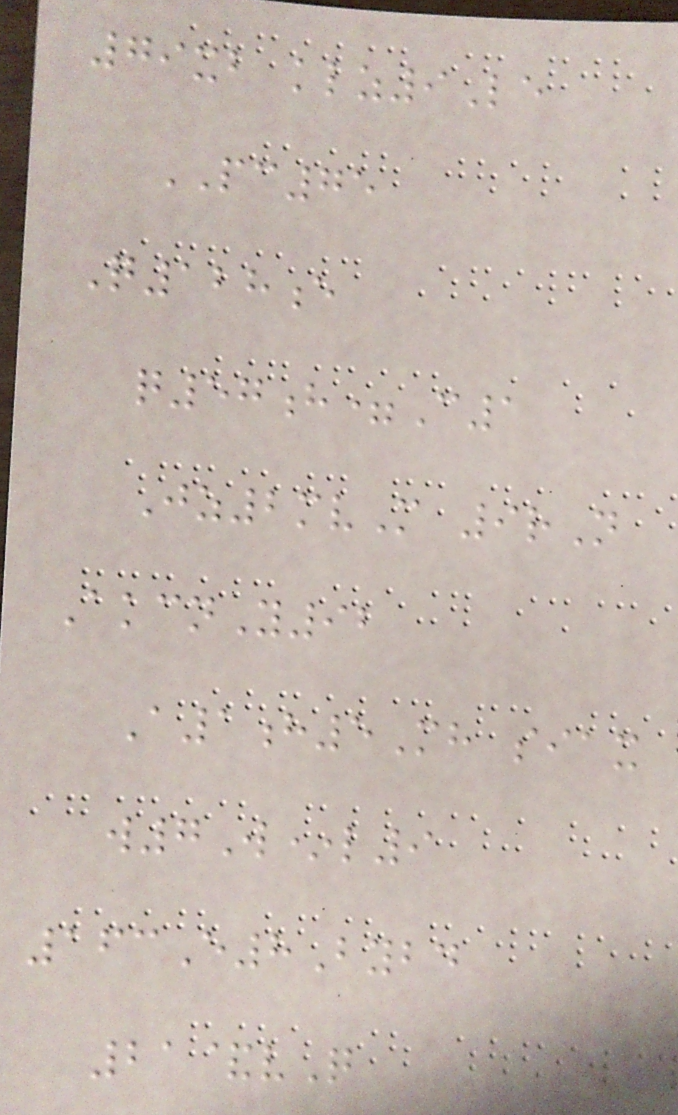79xb klz9Le
PC75
Q128e
q57h=C1
Jz2mvM 9rN
AkcnY92
A1h5Mh siax
w7W*l9
163E8Bybd
21&vQ
